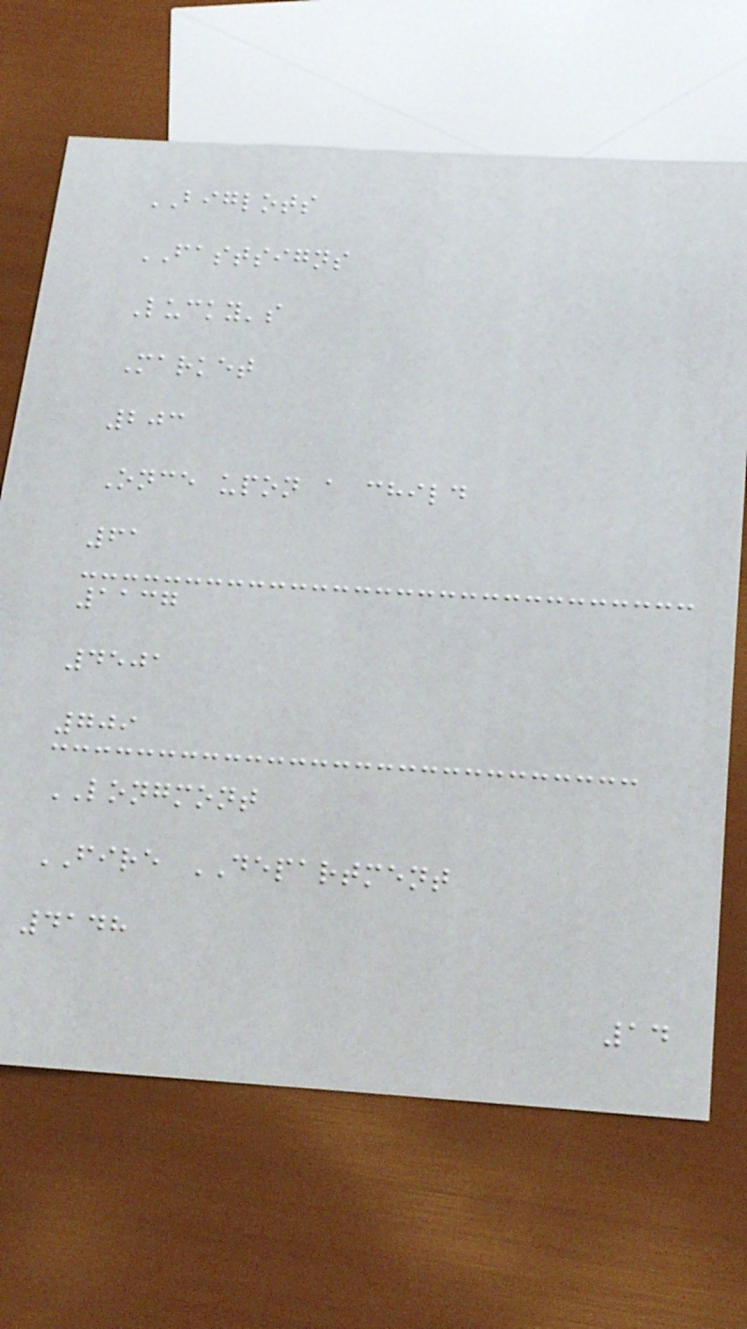BIGLOTS
FASTSIGNS
Lucky's
Market
203
Once upon a child
61
1137
4501
709
LONGMONT
FIRE DEPARTMENT
4148
14
